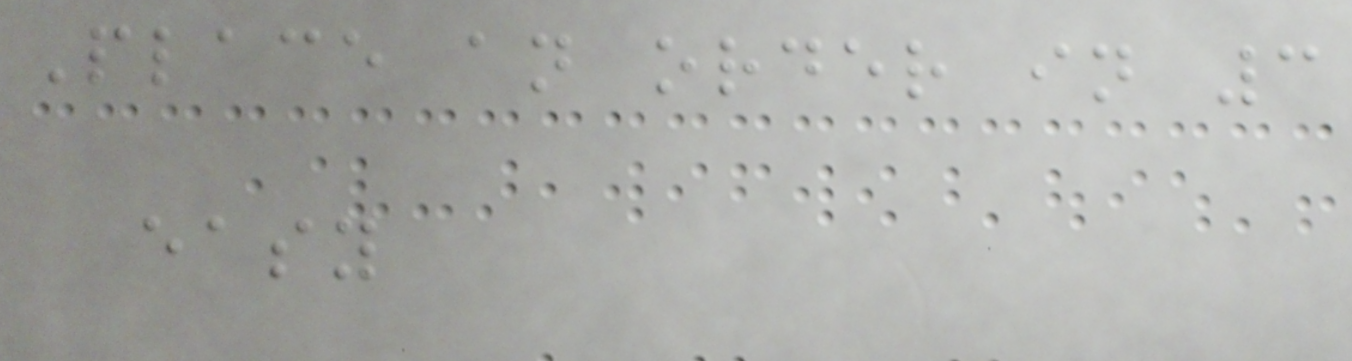Place an order in 3
easy
